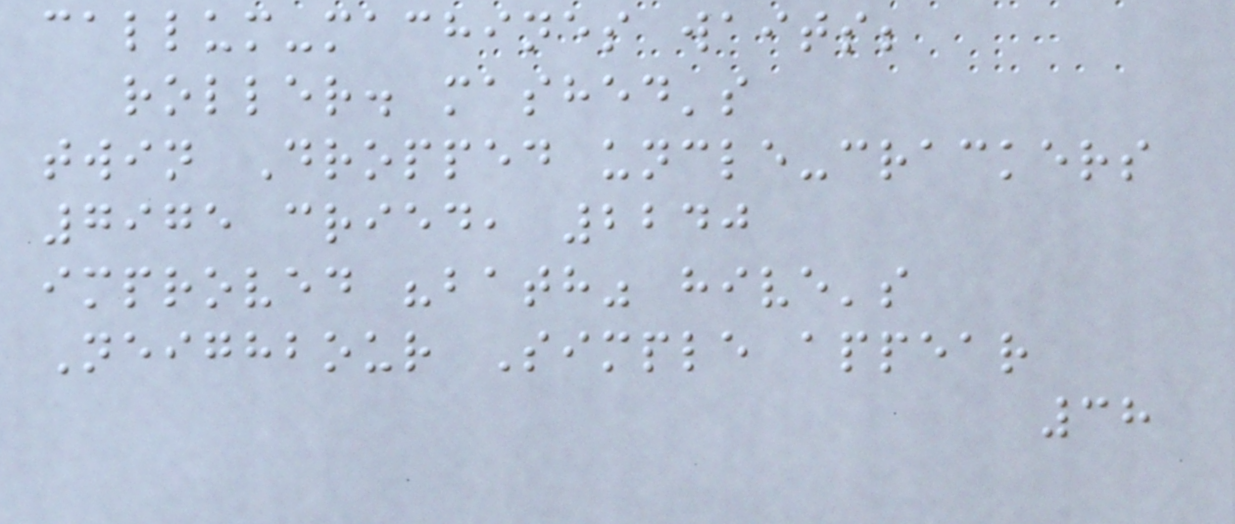callum-machines waits;
roller. mashed's
twin Dropped uncle-crackers
7975 cried, 2240
improved "bath" hive's
Neighbour Simple appear
38
